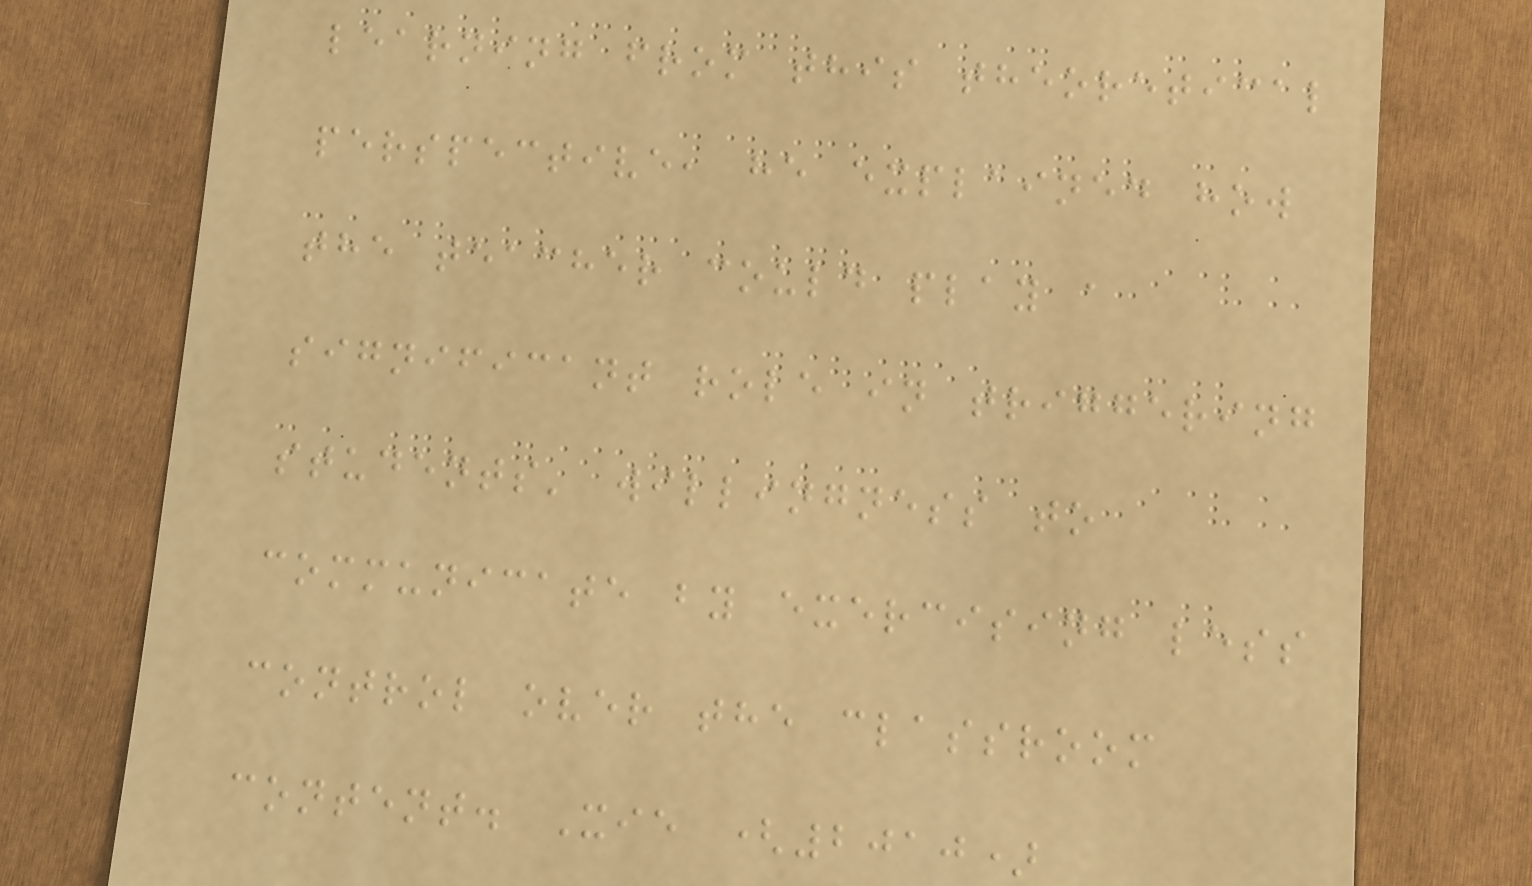learning from this theoretical
perspective, he explained how
the teacher could play a
significant role in triggering
students' willingness to
communicate by exercising less
control over the classroom
content. Xie (2010)
